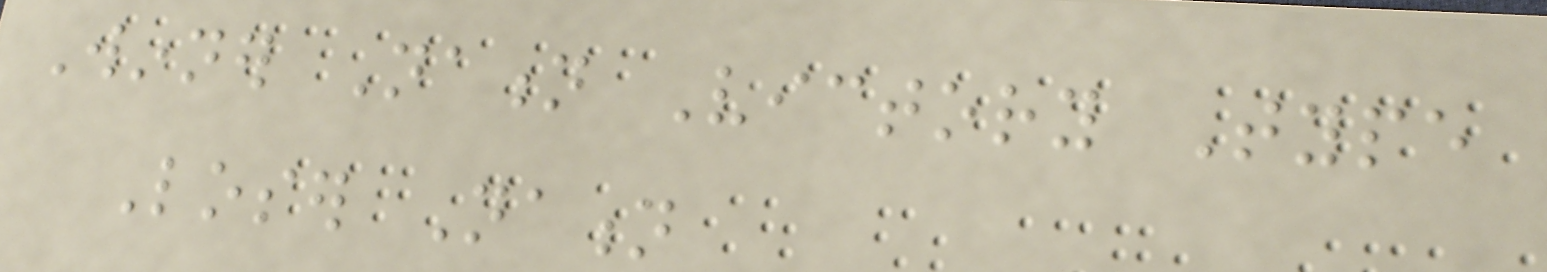Winner Nation Victory Type
Loser Nation
